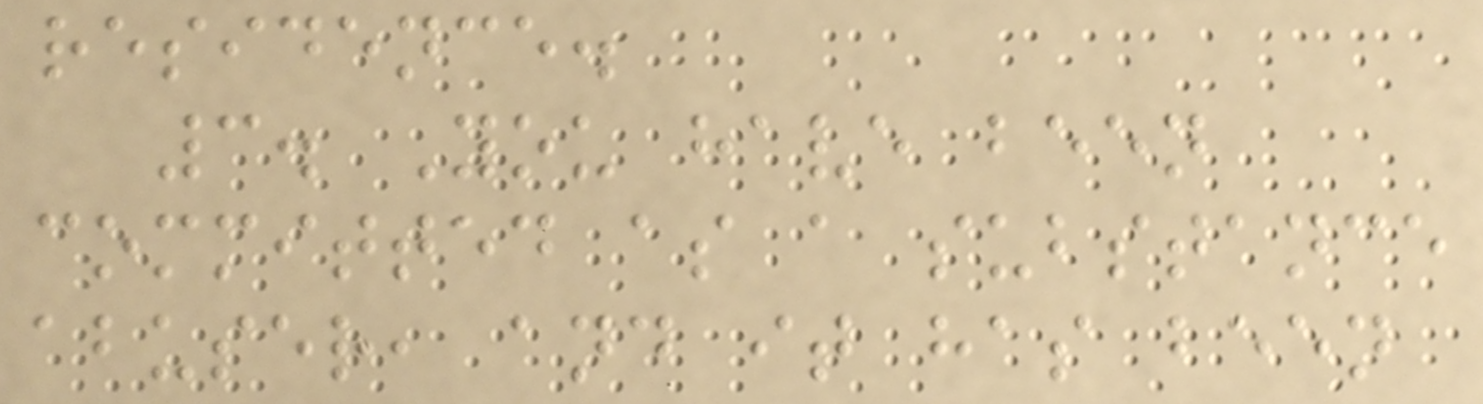residence.
3. You have been
committed as a substance
abuser, and it has been
